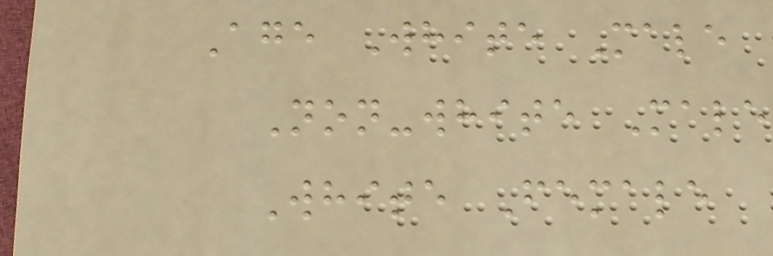Age White Male
Non-white Male
White Female
